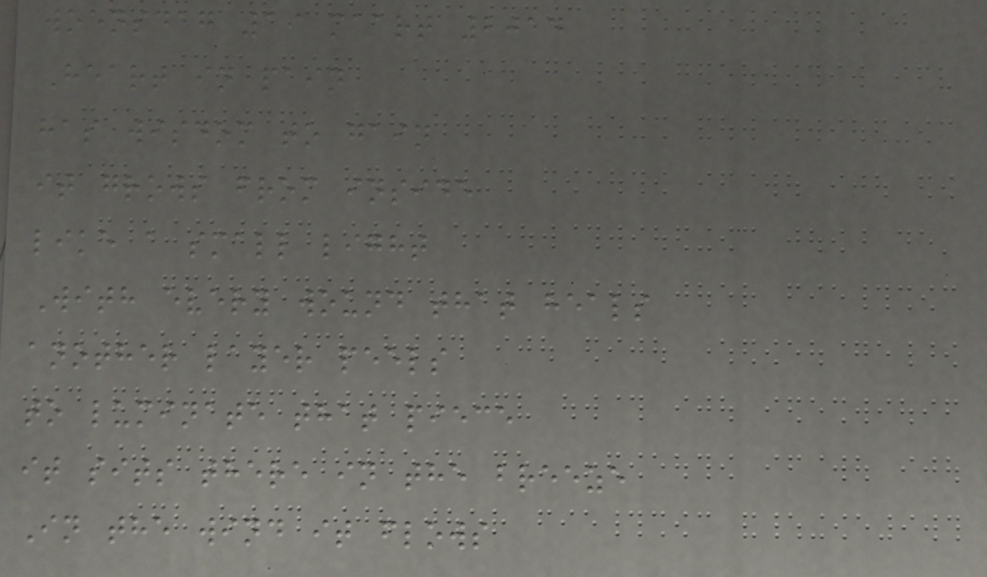woensdag 19 maart 2014
Heart in pain
has wisdom to gain
it grows from inside
like a small light
With every wound that heals
another layer peels
to luminate that piece
it sits there in the breeze
In the wind it flows
